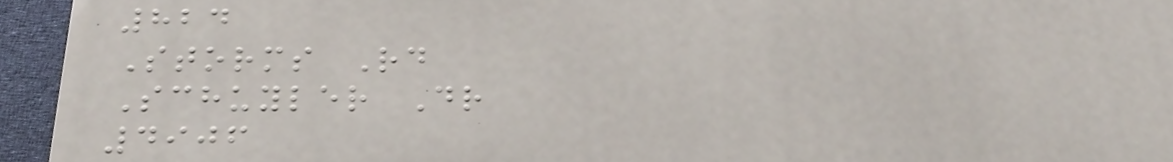824
Storms Rd
Schuyler Dr
4906
